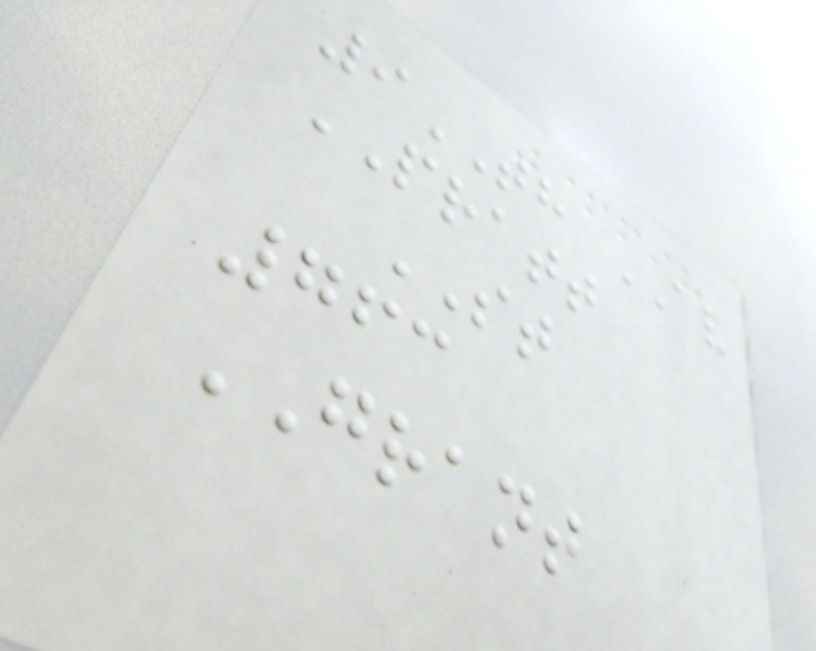9TH AV
PRATT
ST
763
GRANT
